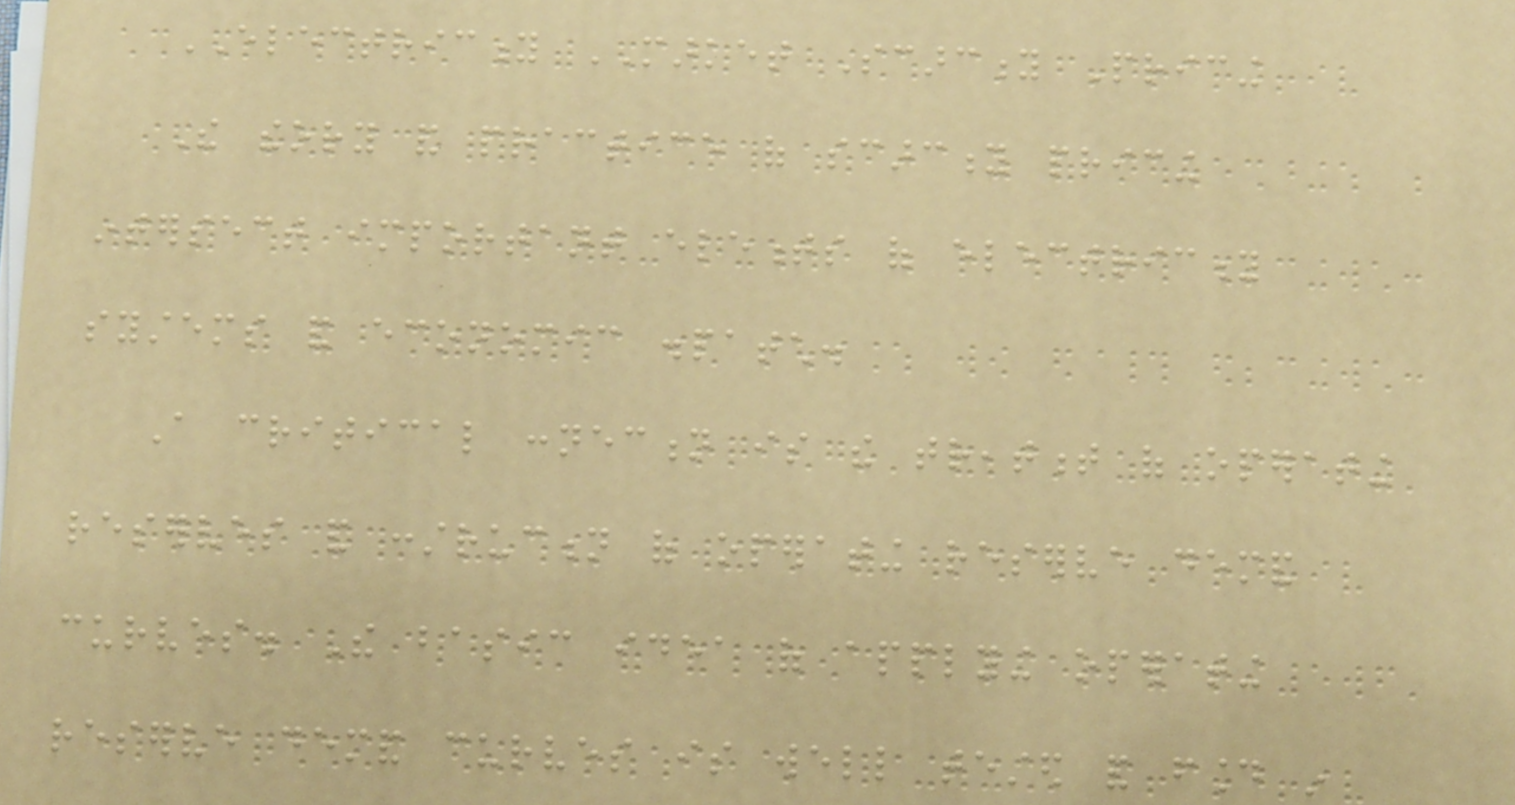ELECTRICITY MARKET Scarcity Pricing
The theory and practice of scarcity pricing
intersect important elements of electricity
systems and economic dispatch.
A critical connection is the treatment of operating
reserves and construction of operating reserve demand
curves. The basic idea of applying operating
reserve demand curves is well tested and found in
